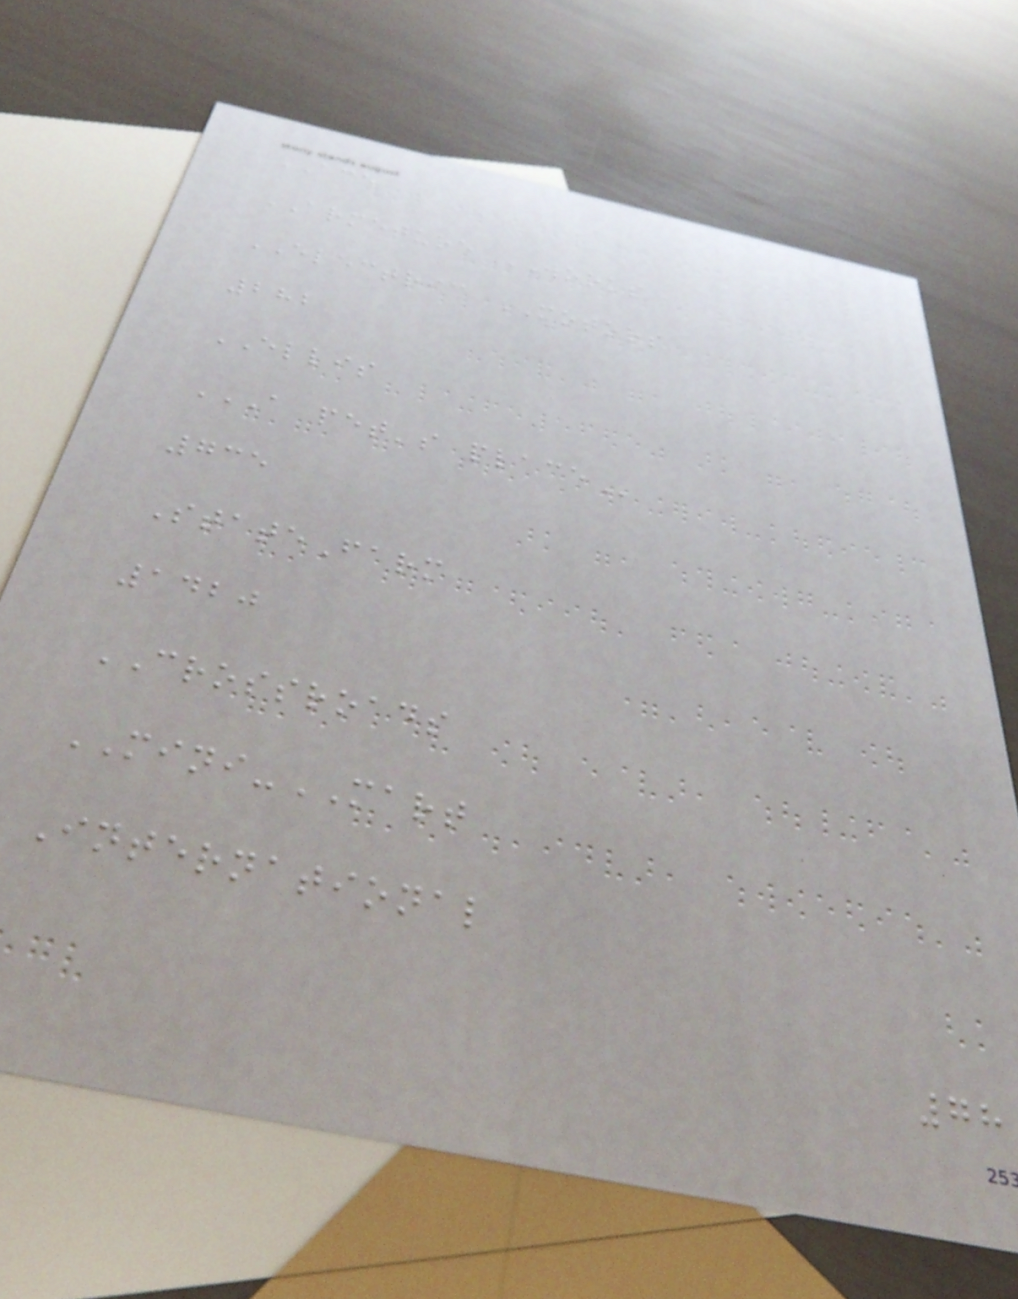ACE
ARMETURE WORKS
ELECTRIC MOTORS
282
ELLIS
A PET'S PLACE
735
StateFarm
1420
CROSSROADS
MINI-MART
International
78
